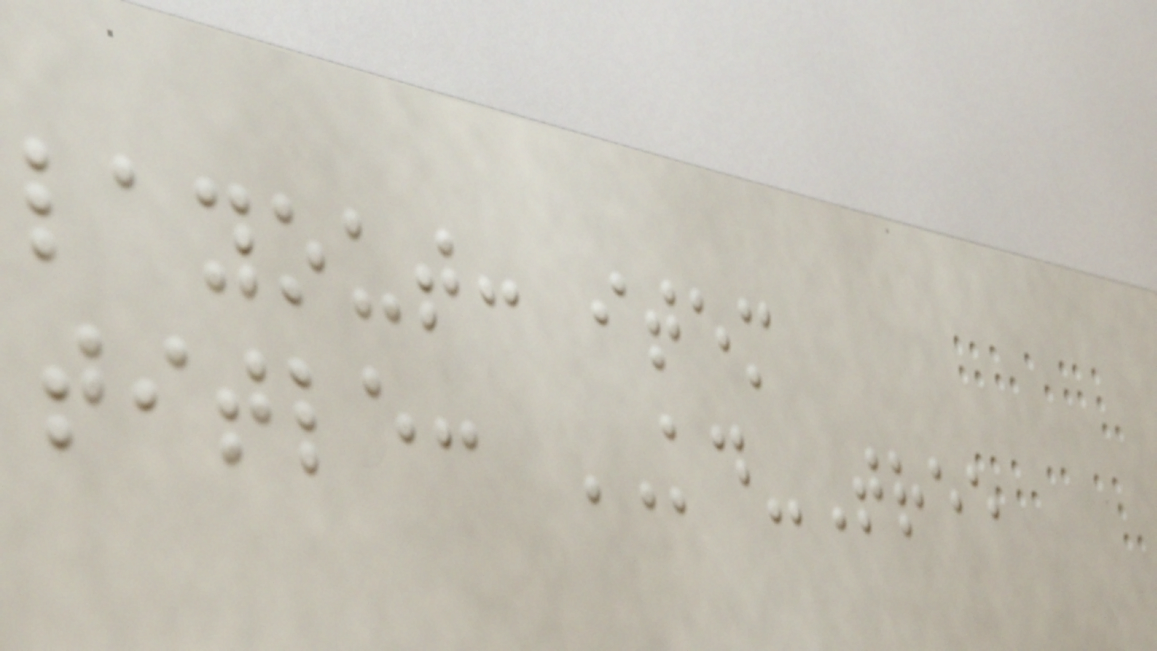layout: item
title: KD-Tree
